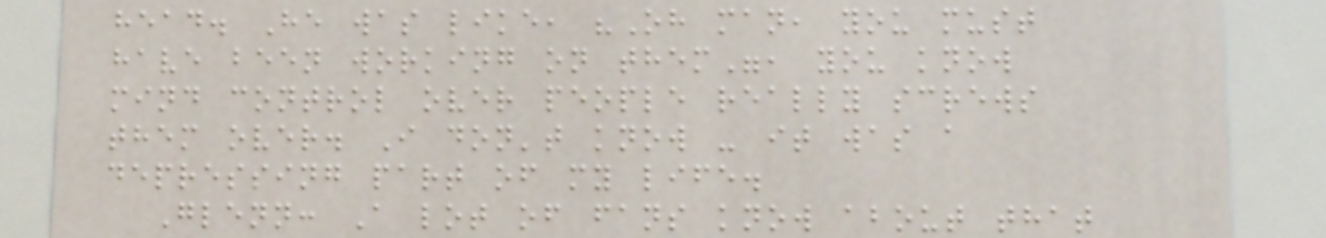head. He was like, "Oh man, you must
have been working on them", you know
mind control over people really screws
them over. I don't know - it was a
depressing part of my life.
Glenn: A lot of fans know about that
